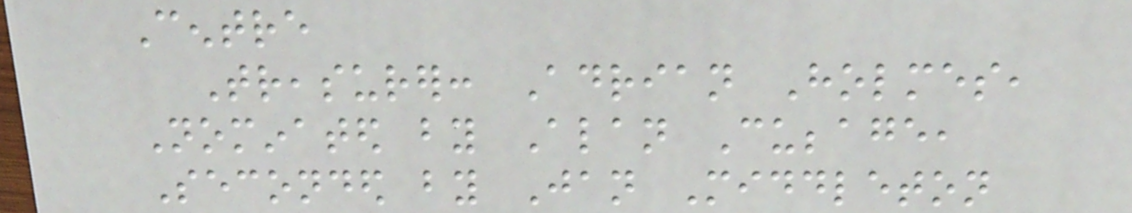Centre
Treasurer: Adrian Holmes,
Nominated by Alan Cubbage,
Seconded by Jan Middleton
